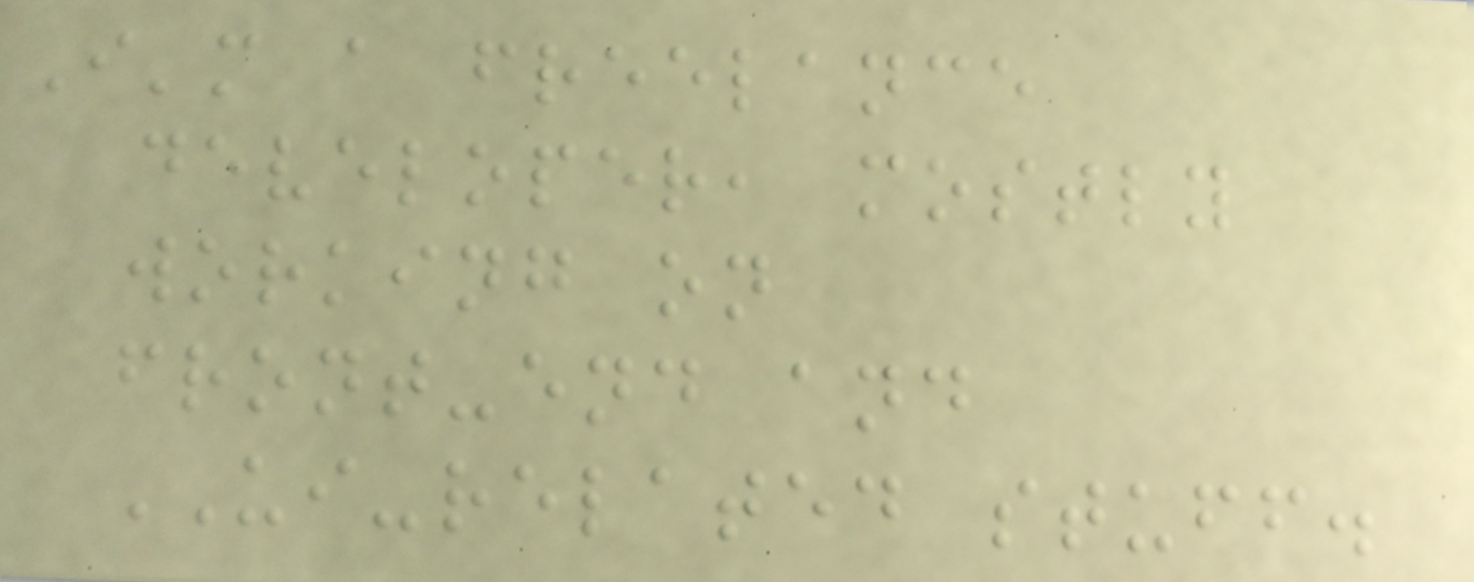I'm a freelance
developer, mostly
working on
front-end and
UI-related stuff.
